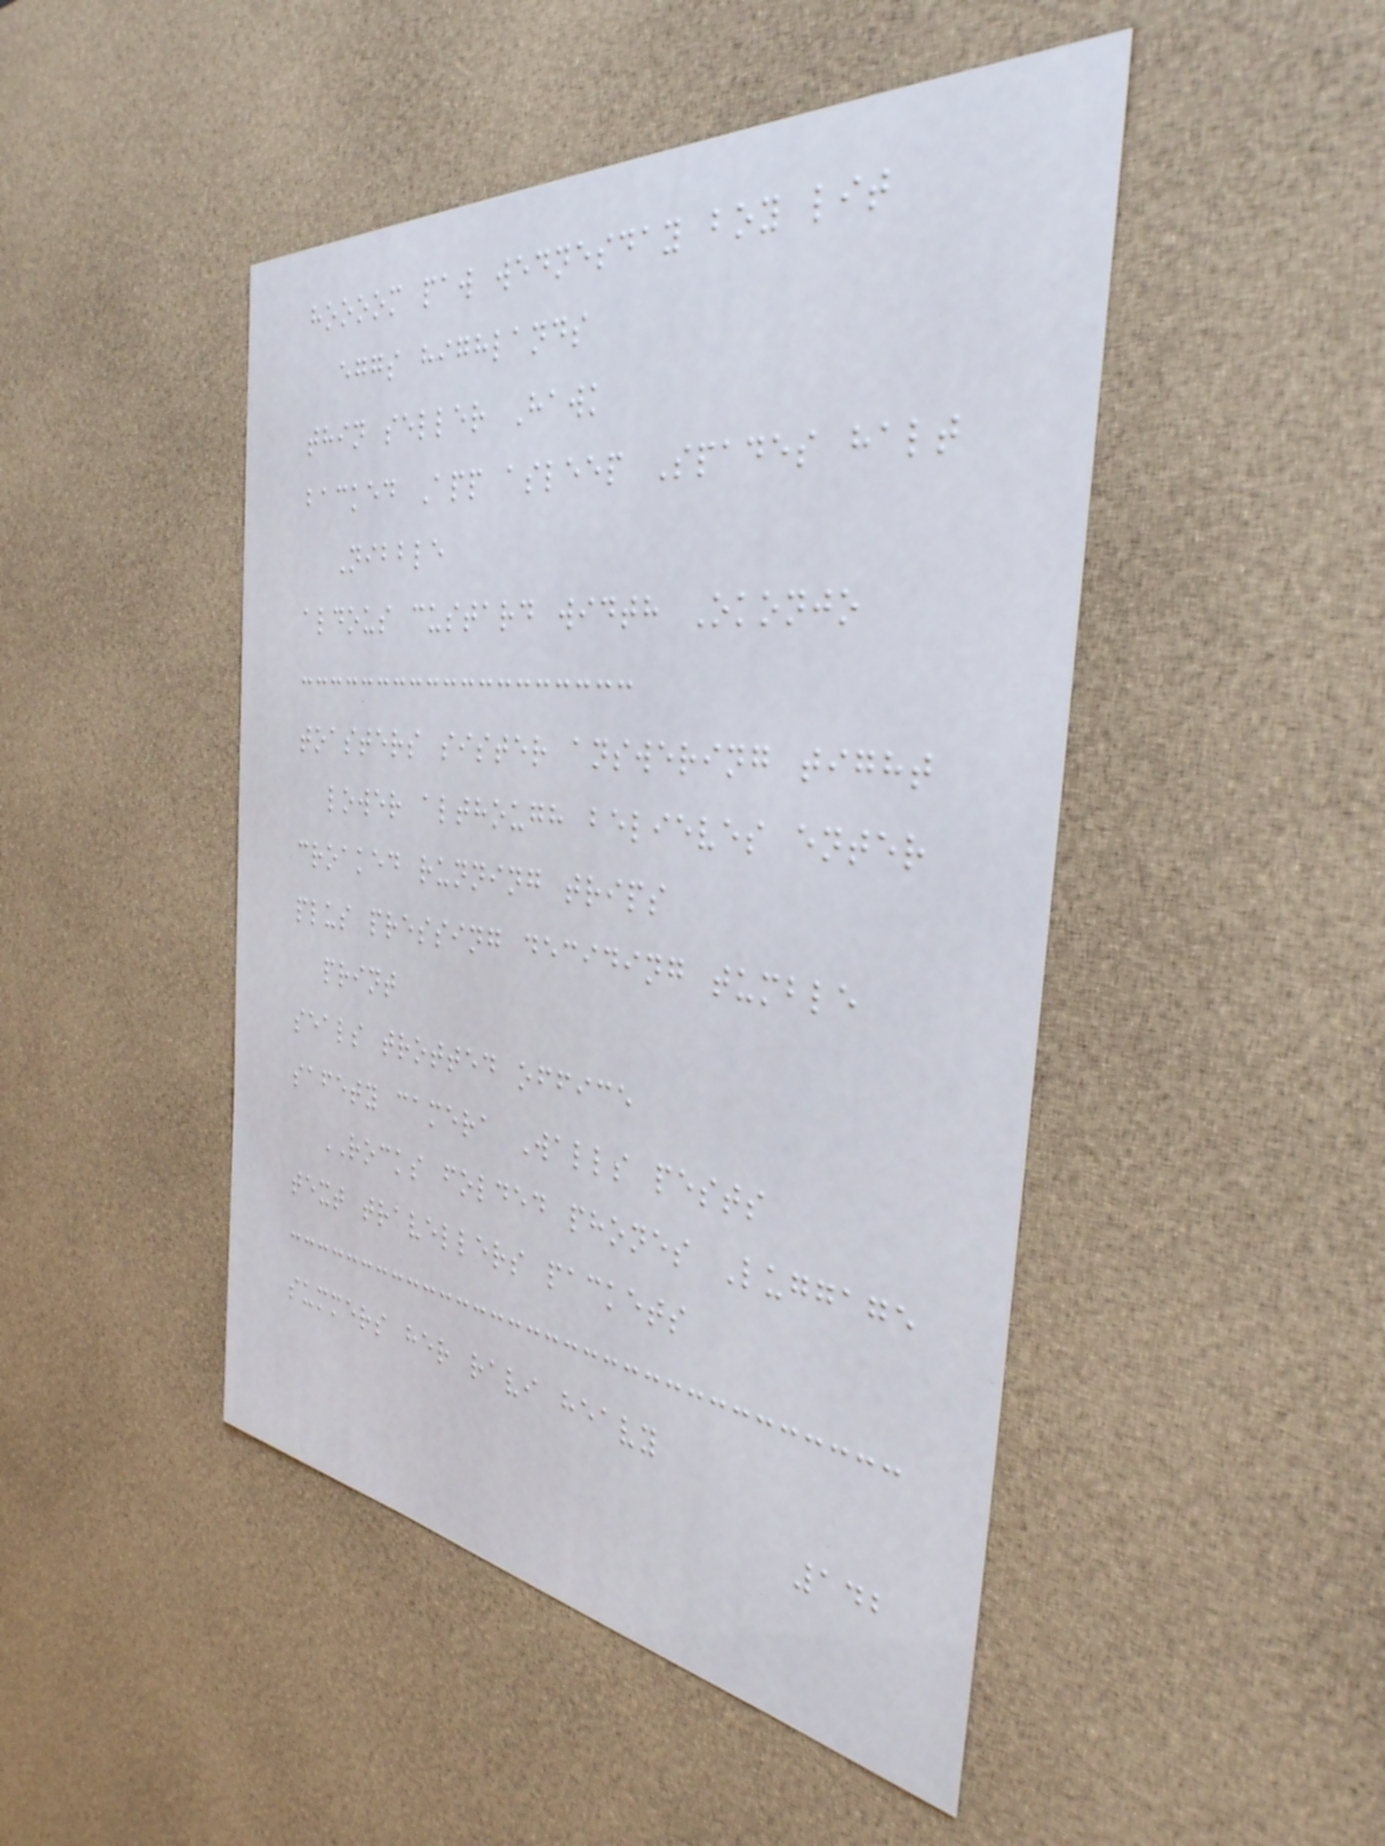hoooom paw wednesday boy lit
eggs highlands
thin seller Hawk
backed App asleep Spades halt
Nibble
aldous custard width Okonjo
toasters sister answering tight
lower although believes enter
croaked running trips
plus pressing deciding tumble
print
seals trotted office
safety camera Walls pests
ROCKS folded phones Luggage
text travellers packets
summers her ravi heavy
142
